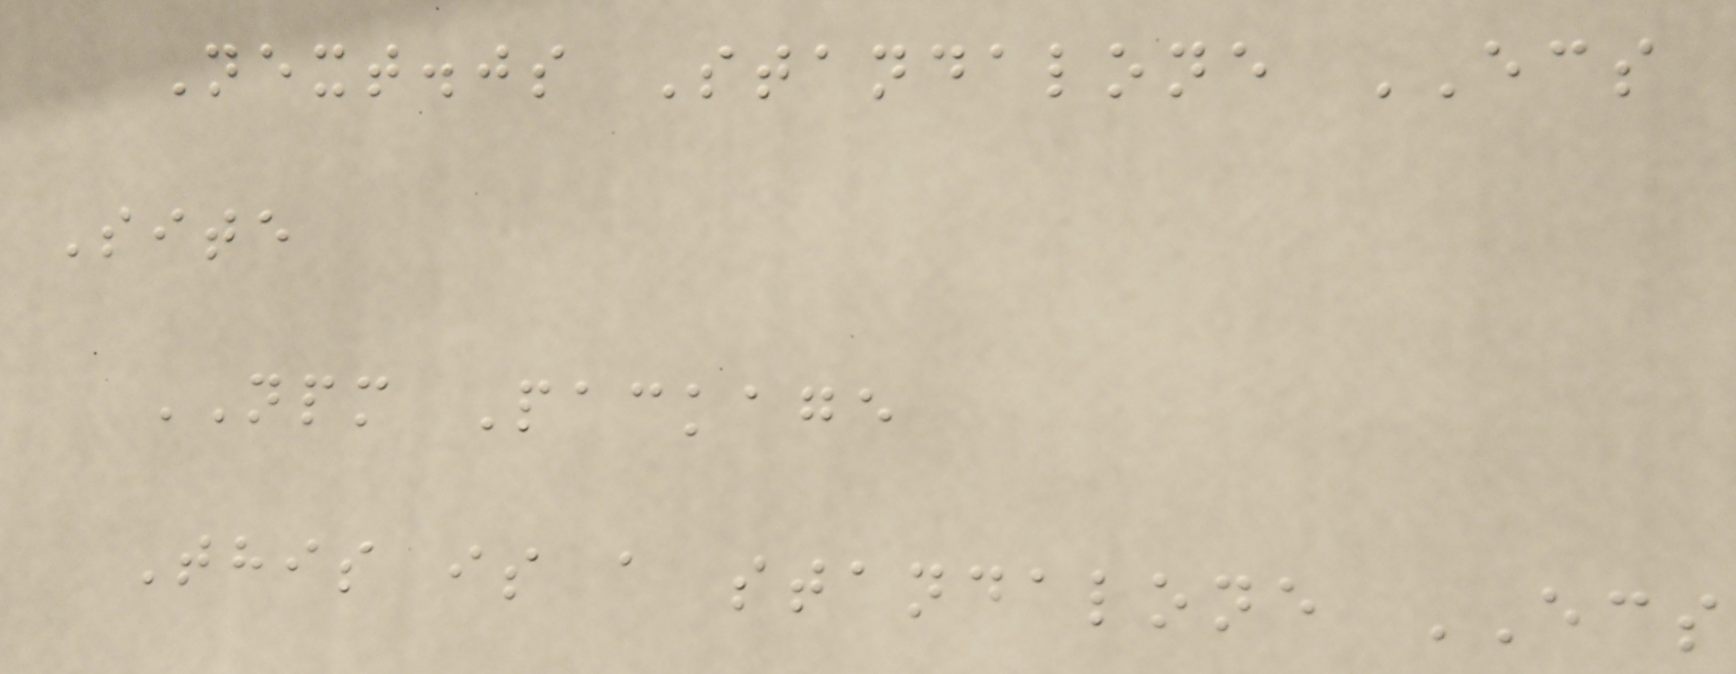Next.js Standalone ECS
Site
NPM Package
This is a standalone ECS
